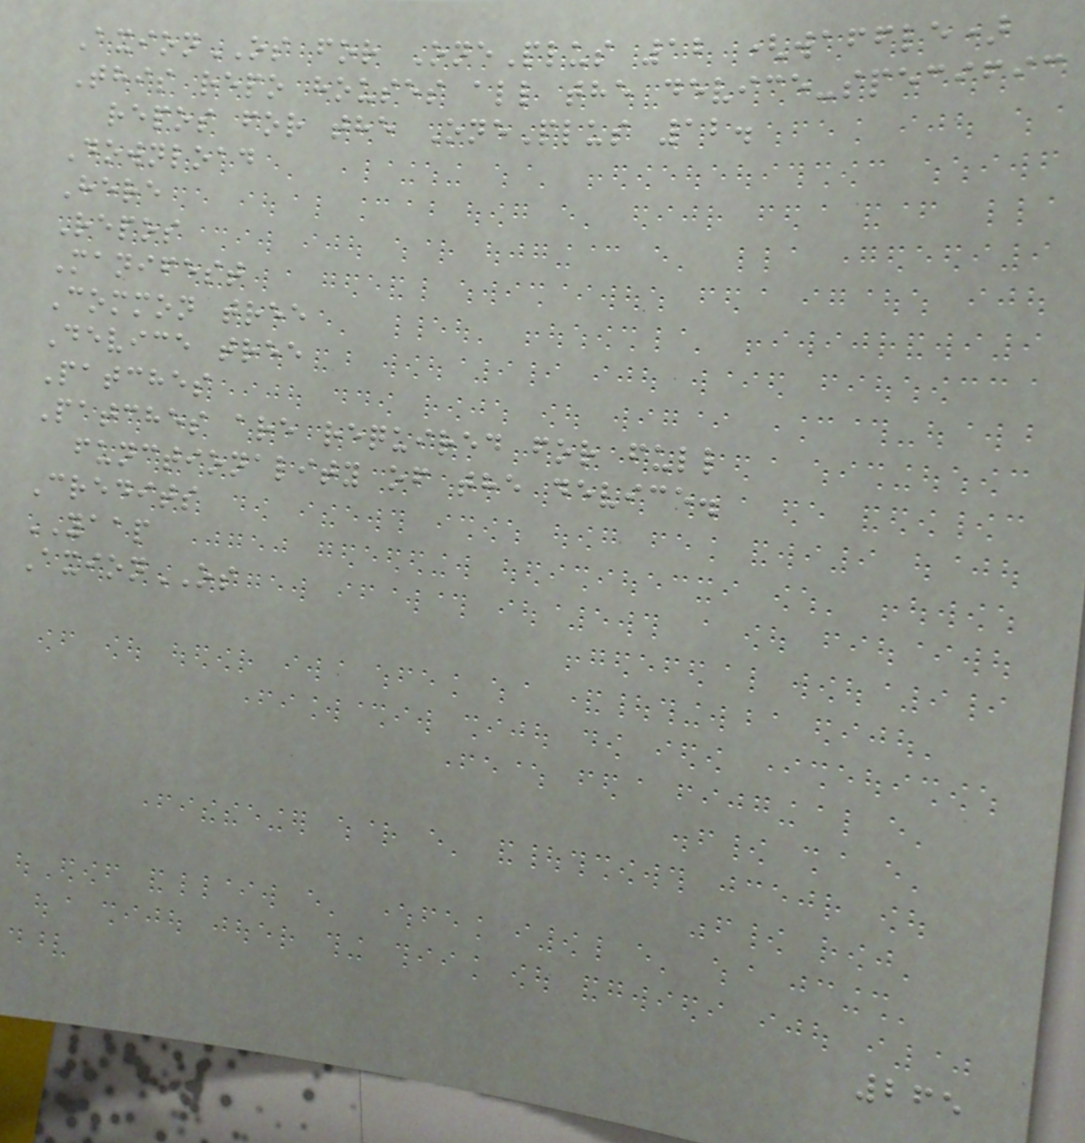AxionOS for OnePlus 12 (waffle)
This repo houses all the device-specific
repos for the OnePlus 12.
Download
Here
Repos
Manifest
Common tree
Device tree
Patches
Patches are required for full
functionality of the device.
Credits
YAAP
AxionOS
265
